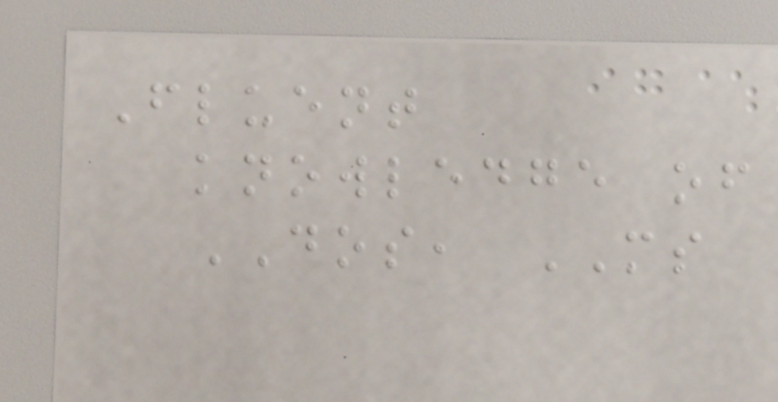Fluent
knowledge of
DOS, MS
